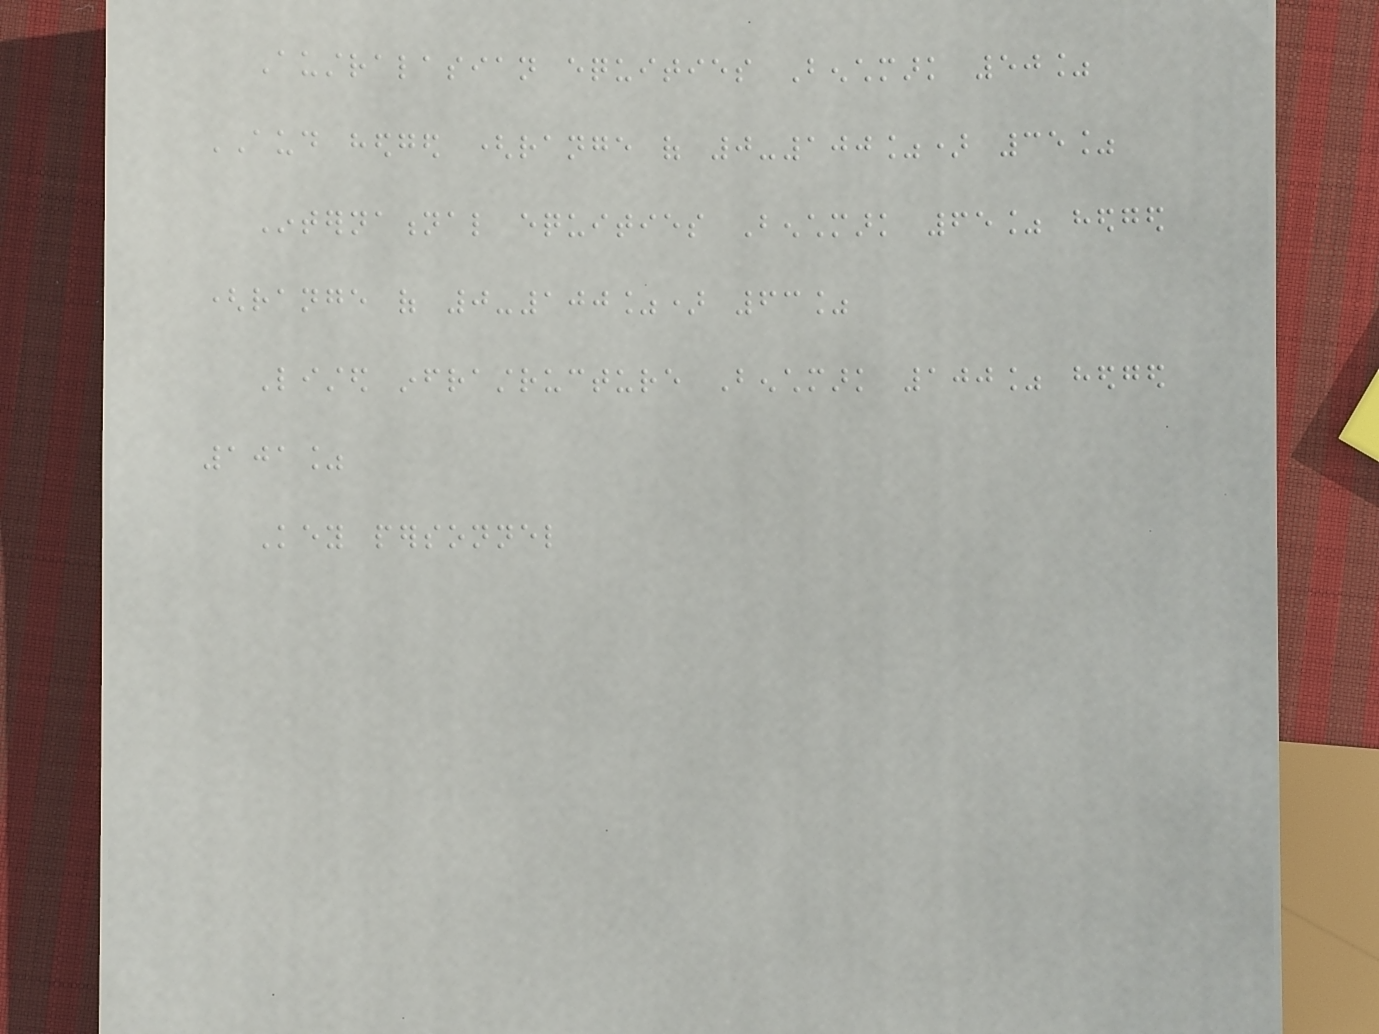Australasian equities Benchmark 50%
AUD hedged (range of 0-100%) 35%
International equities Benchmark 65% hedged
(range of 0-100%) 63%
Listed infrastructure Benchmark 100% hedged
101%
Key personnel
